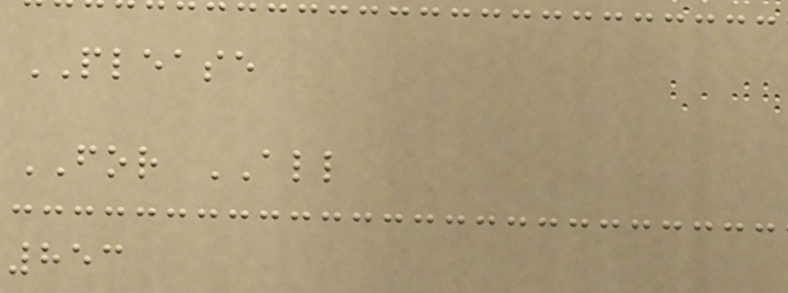PLEASE
FOR ALL
853
